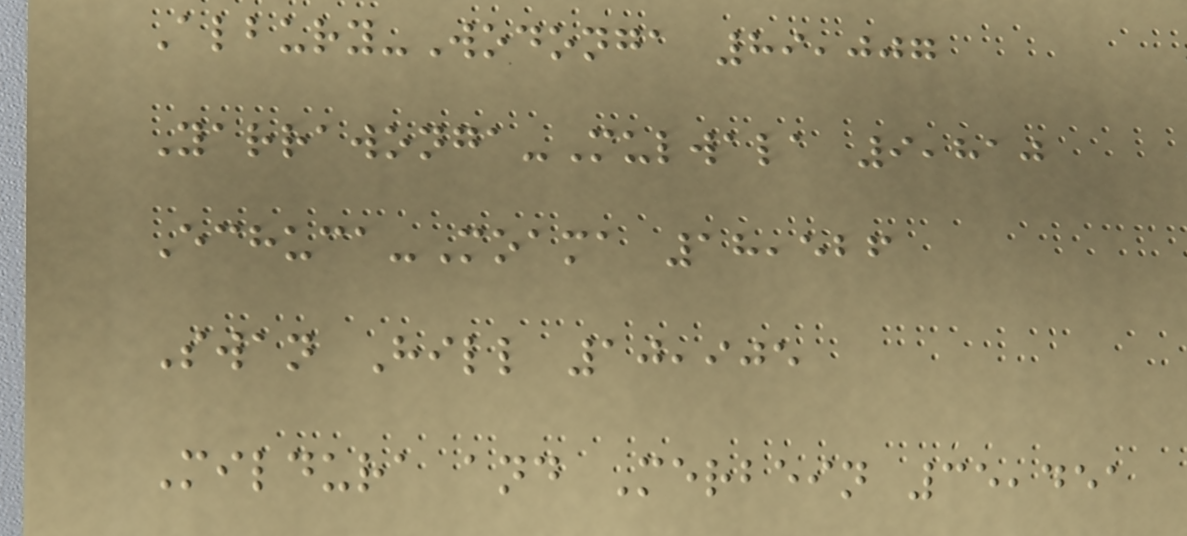Albury-Wodonga 89,007
Yarrawonga-Mulwala 9,810
Echuca-Moama 18,526
Swan Hill 10,905
Mildura and Merbein 35,451
